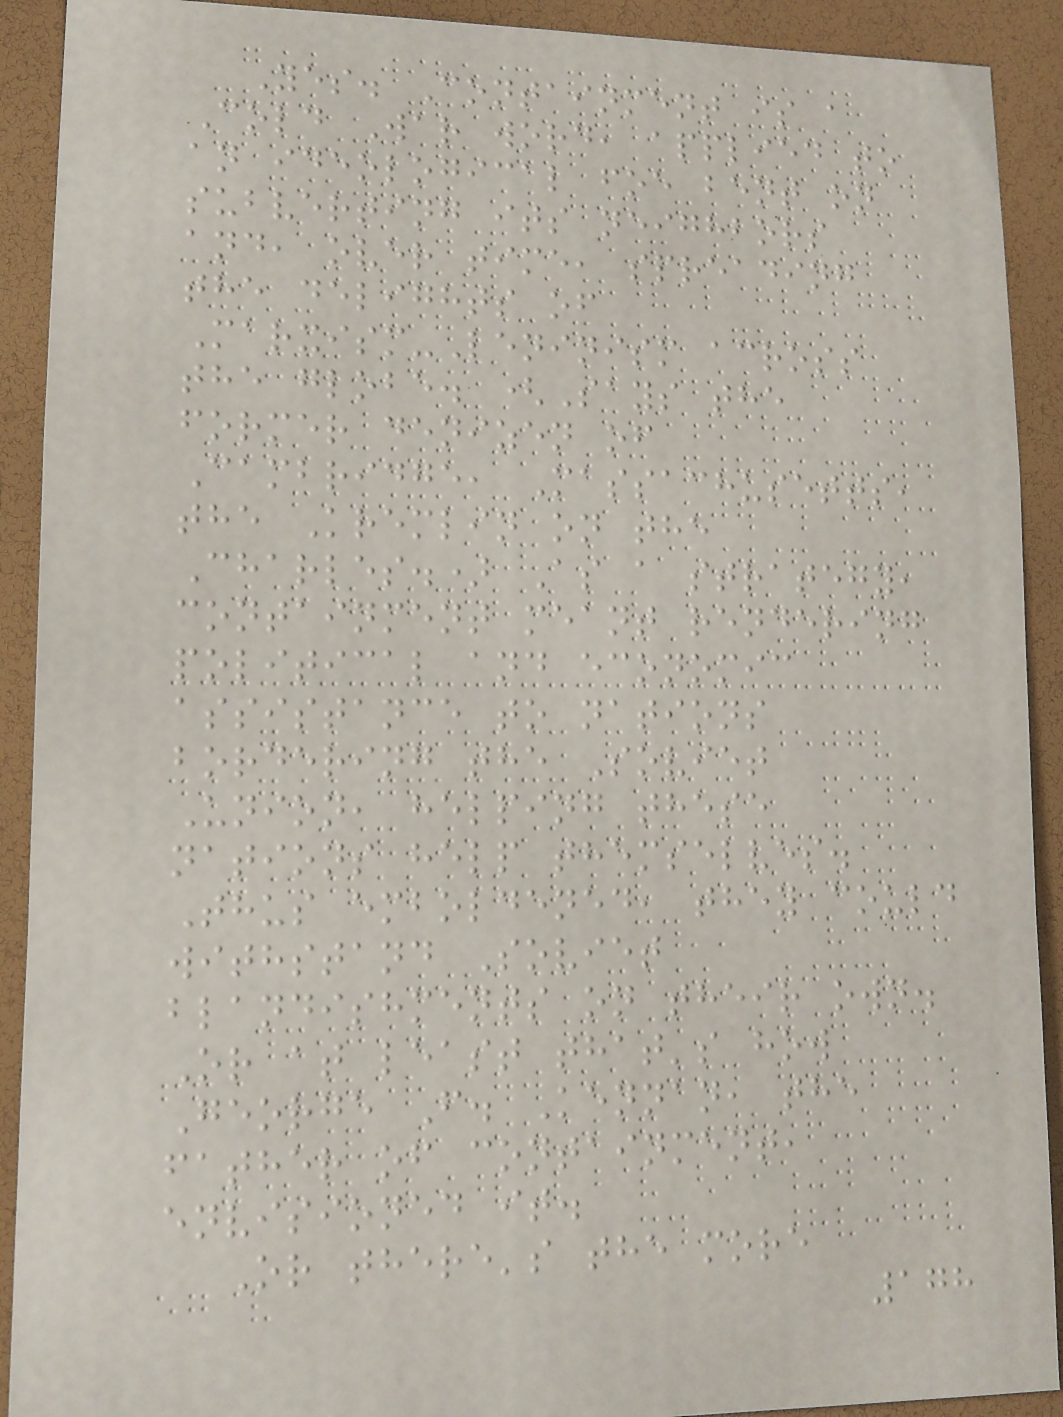Yes. Containment is a
Cold War word, applied to
an ideological foe bent on
subverting its neighbors
and, over time, spreading
the delights of
Marxism-Leninism across
the globe. (Says the
former denizen of
Cambridge, Massachusetts,
the Kremlin on the
Charles.) As a strategy,
containment meant rendering
political and economic
assistance to nations
bordering the Soviet
Union, helping these
nations help themselves.
Thus emboldened, they could
withstand Soviet
blandishments on their own.
Or at least that's how
George F. Kennan, the
father of containment,
envisioned it.
Or there's the more
178
